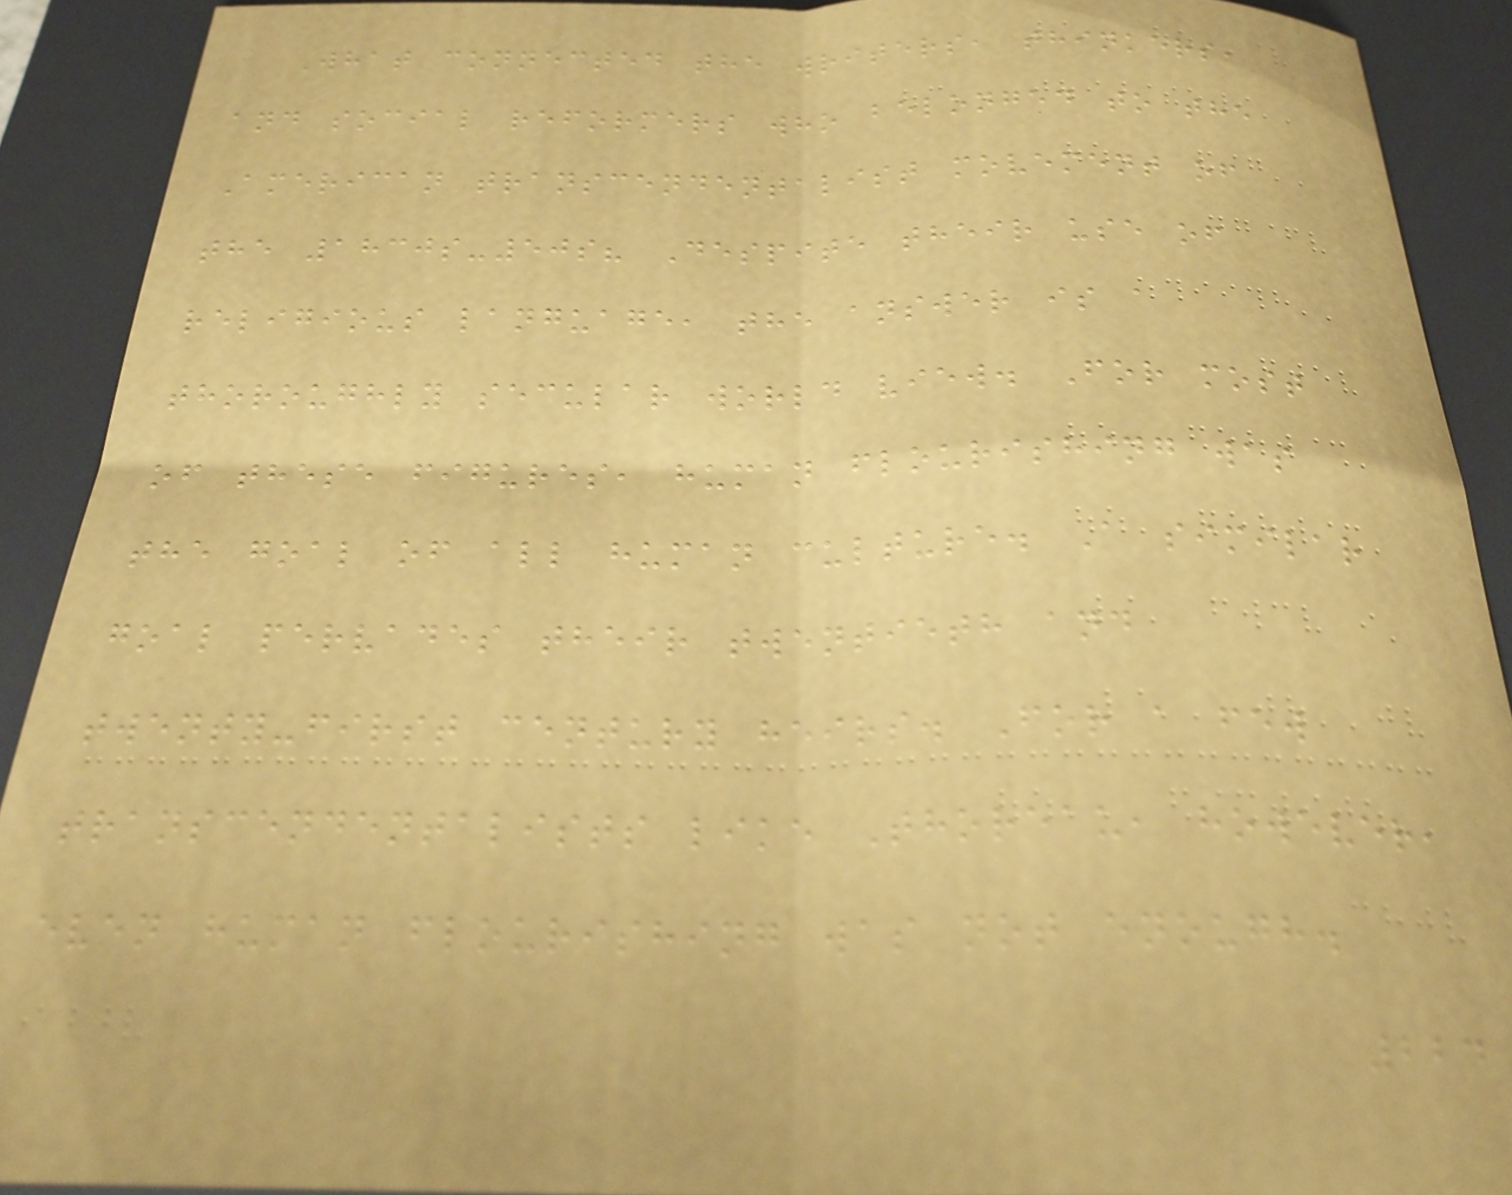What connected the writers, thinkers,
and social reformers who belonged to the
American transcendentalist movement of
the 1830s-50s? Despite their use of
religious language, the answer is a
thoroughly secular world view. For most
of these figures, human flourishing was
the goal of all human culture. A similar
goal pervades their twentieth and
twenty-first century heirs. For a few
transcendentalists like Thoreau, however,
even human flourishing was not enough.
224
